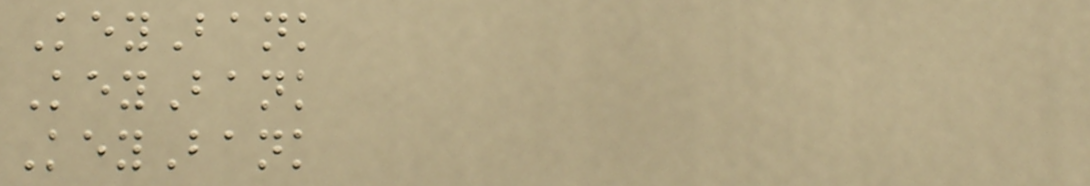KeyBank
KeyBank
KeyBank
